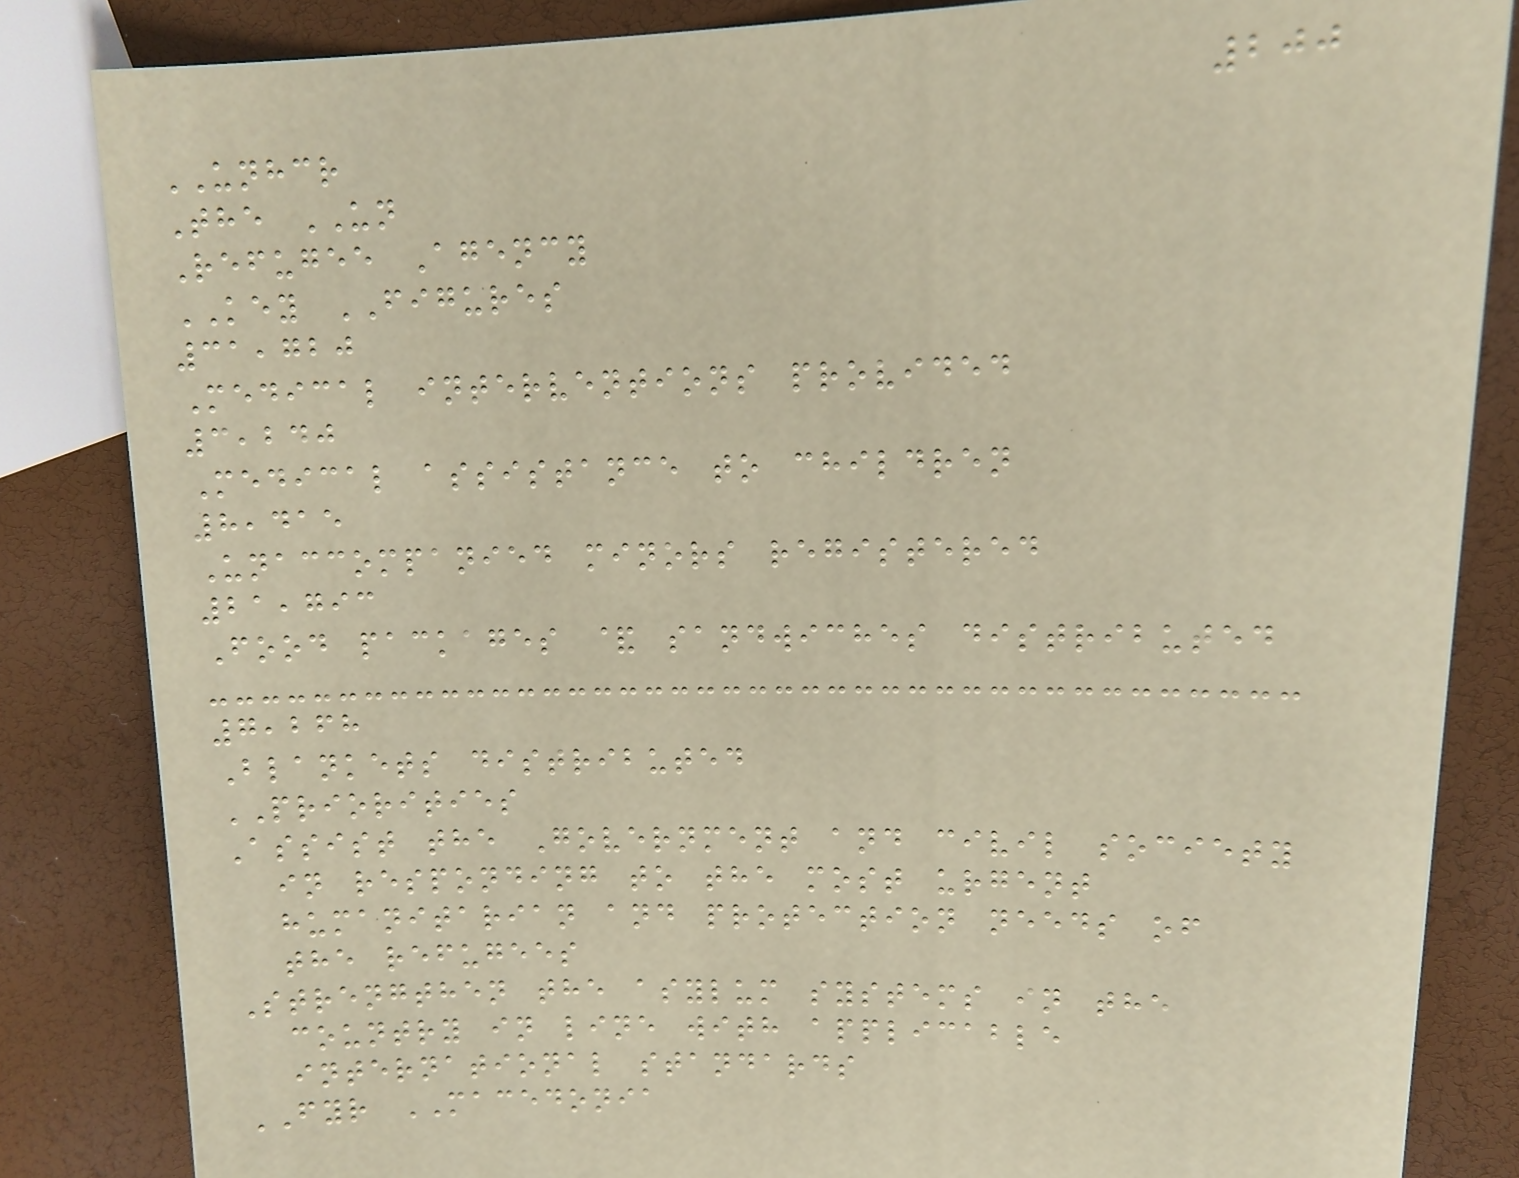200
UNHCR
The UN
Refugee Agency
KEY FIGURES
31,720
Medical interventions provided
3,240
Medical assistance to children
8,415
Unaccompanied minors registered
21,793
Food packages & sandwiches distributed
7,268
Blankets distributed
PRIORITIES
Assist the Government and civil society
in responding to the most urgent
humanitarian and protection needs of
the refugees
Strengthen the asylum systems in the
country in line with applicable
international standards
FYR MACEDONIA
